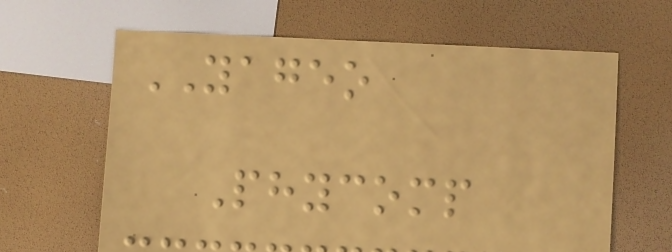YAGEO
Phycomp
